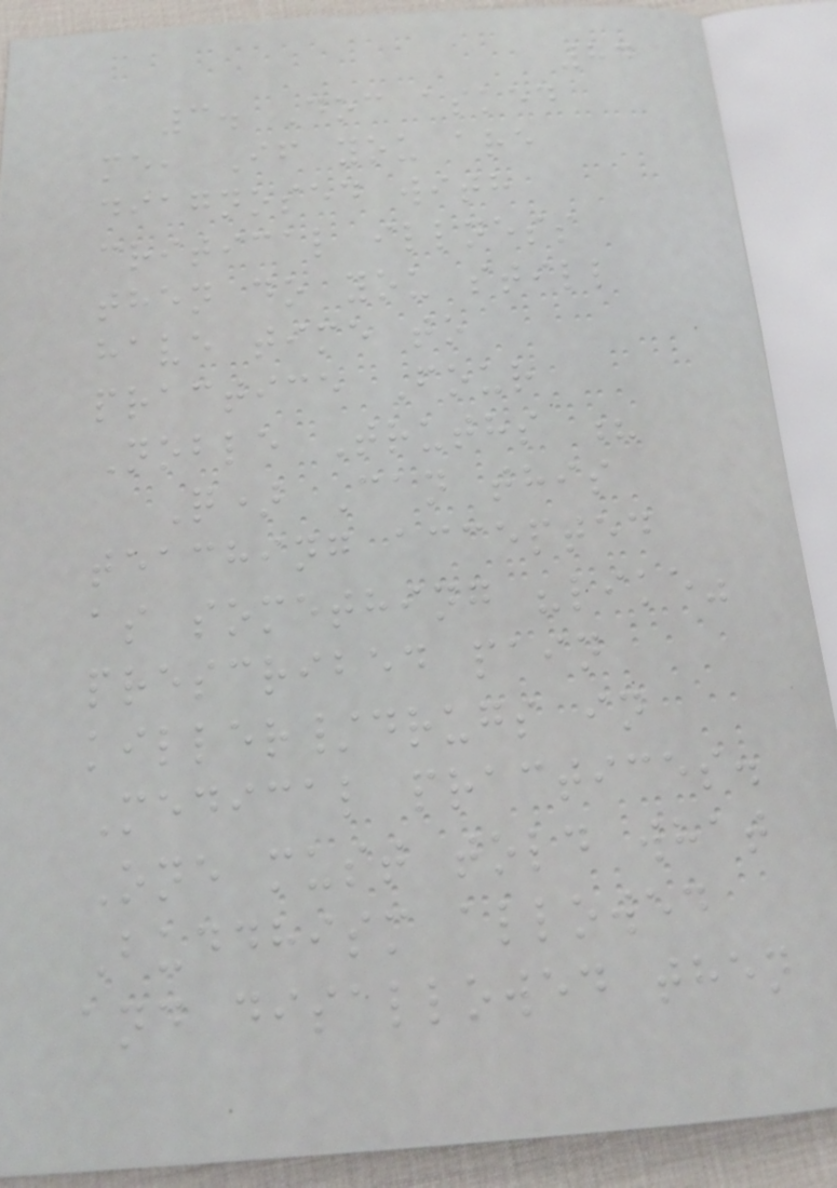84
3. Doc asked
me, If you are
diagnosed with
critical illness
then do you still
have time to
practice Four
Noble Truths ?
Q) Can this
teaching accepted
as something "like"
prescribed pain
killer/drugs in
Medical practices.
One must told what
Buddhism allowed
and disallowed then
